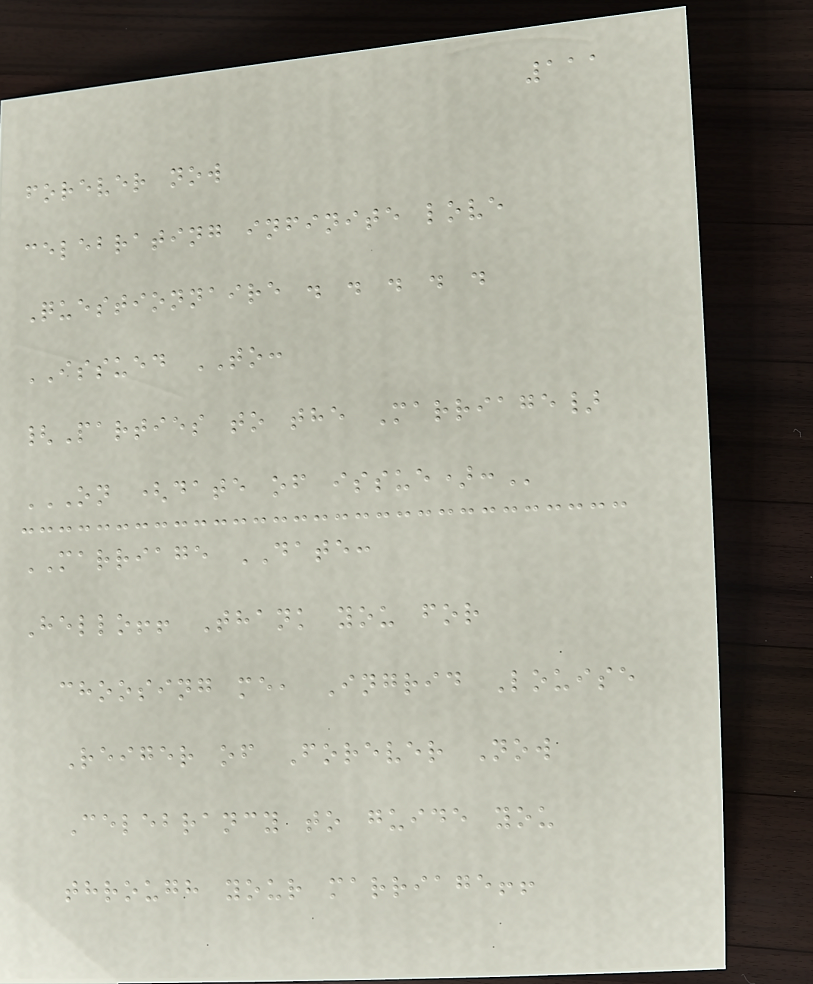111
forever now
celebrating infinite love
Questionnaire . . . . .
ISSUED TO:
{Parties to the Marriage}
ON (DATE OF ISSUE):
MARRIAGE DATE:
Hello!! Thank you for
choosing me, Ingrid Louise
Reiger of Forever Now
Celebrancy to guide you
through your marriage!!
